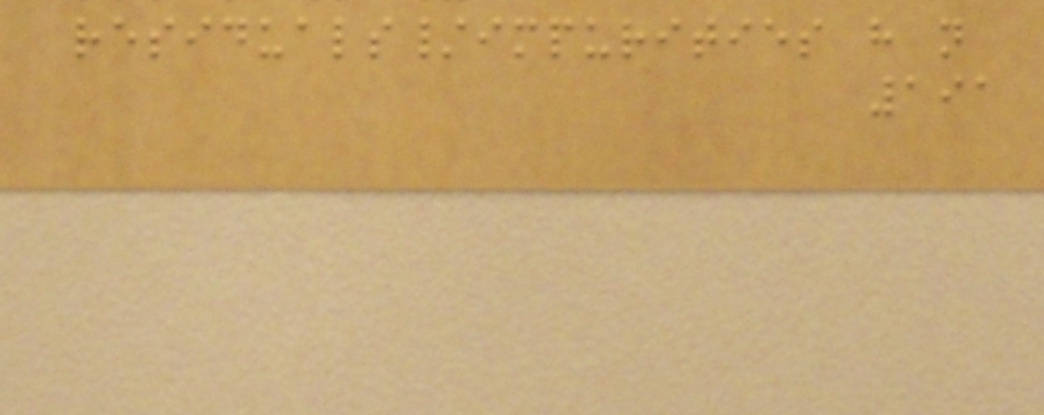residuals/impurities have not
191
